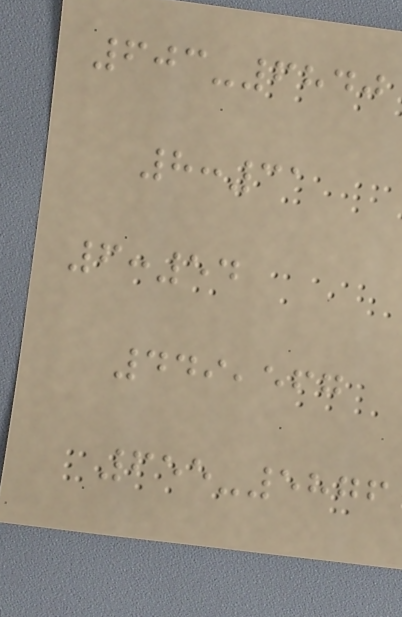603-6840
8:31
6:54
449,567
655-5876
